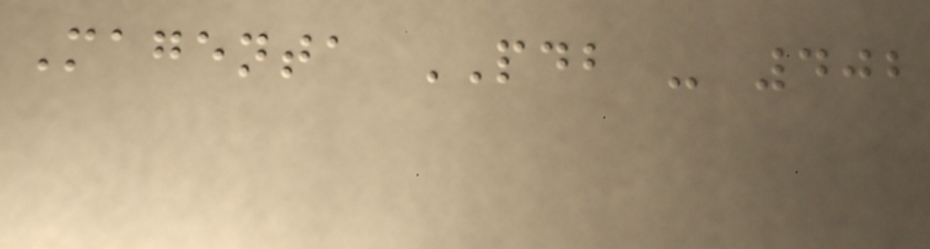Magenta PDB - 402
